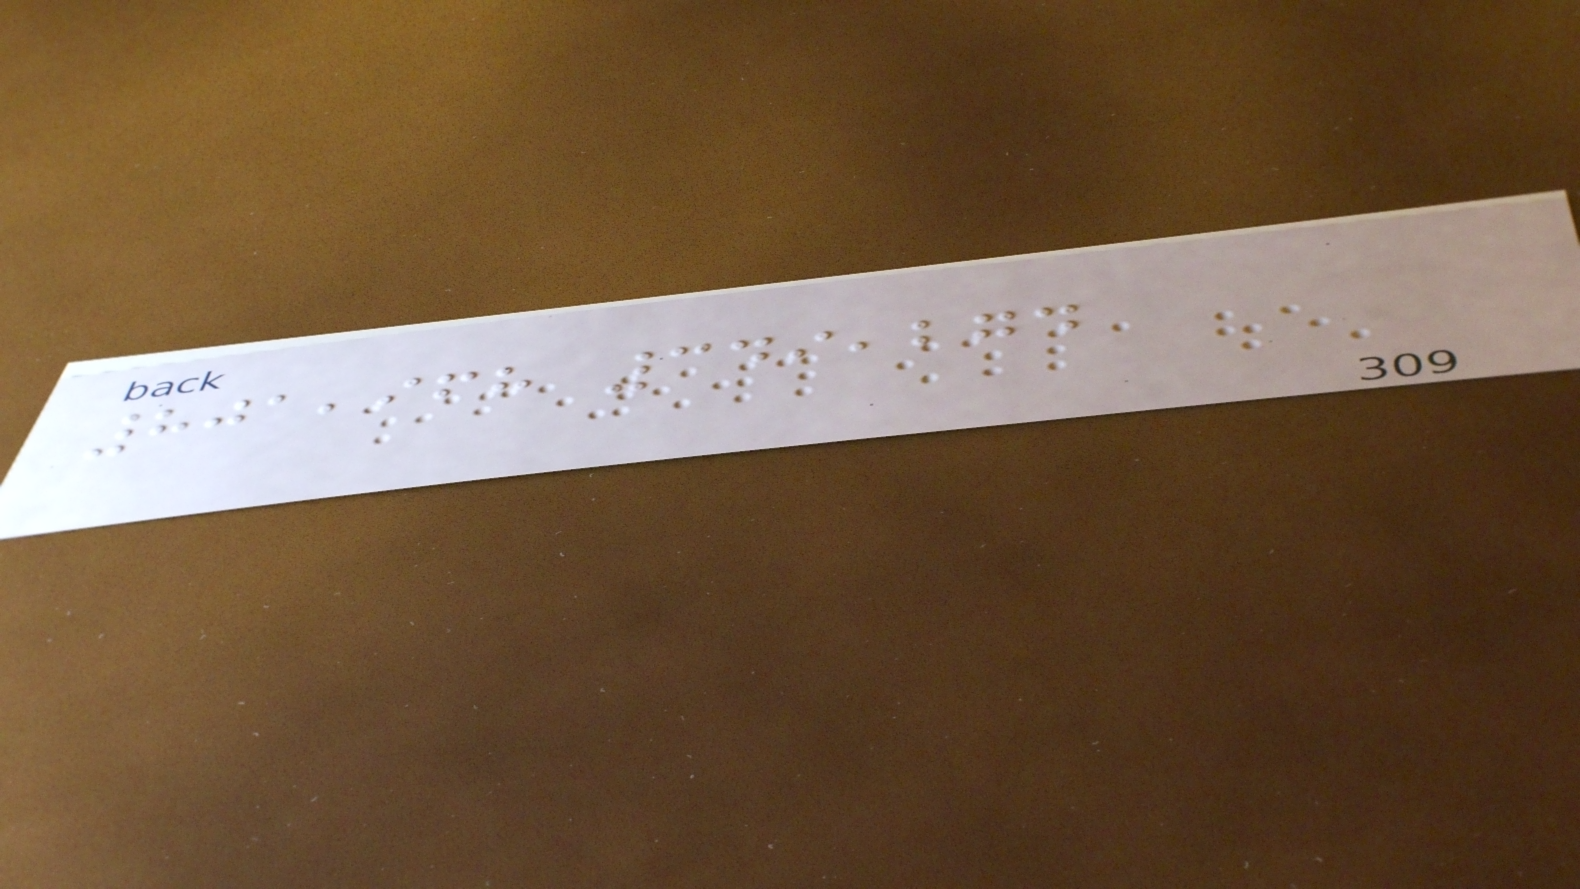801,968 349,274
